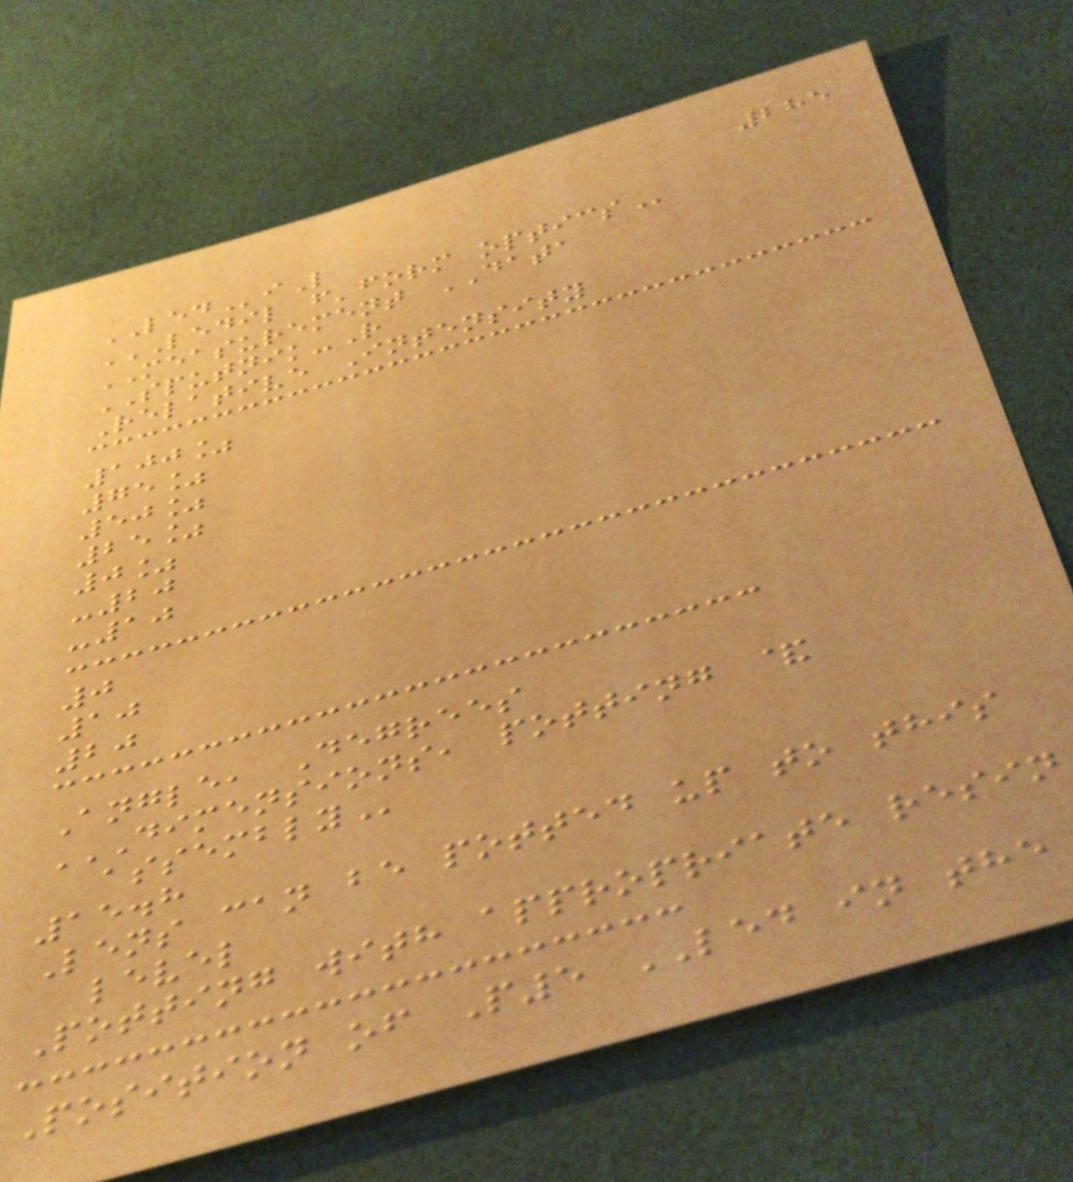285
LEDiL
LEDIL F'FORM OPTICS
MEASUREMENT DATA
SPUTNIK-R
Relative Intensity
100%
75%
50%
25%
0%
-20
-10
0
10
20
Angle, Degrees
DIMENSIONS, POTTING &
ASSEMBLY
15.8
Lens can be potted up to this
level
Potting with appropriate resin
Position of P5 LED in the
